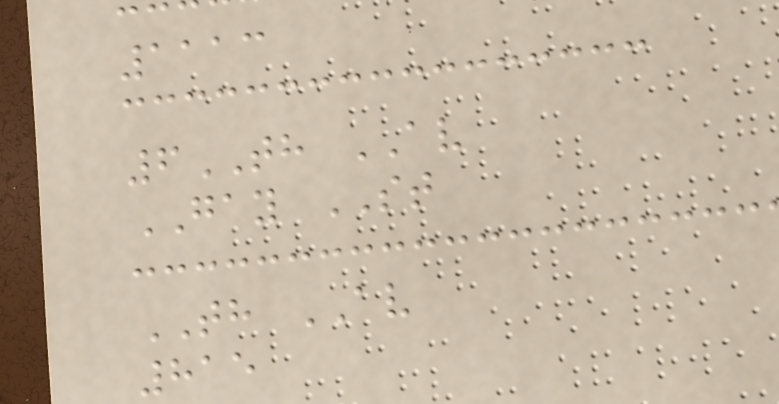1113
6TH AV
GAY ST
TH AV
815
